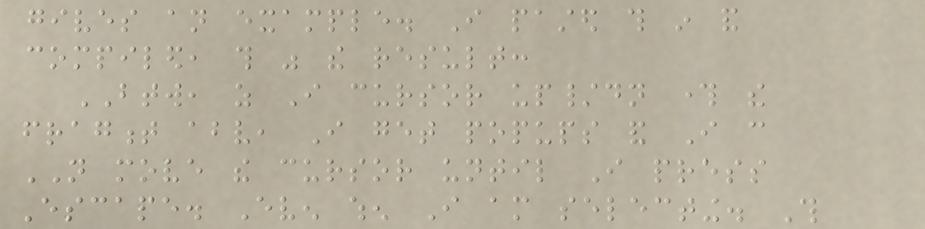gives an example. I pasted this in and
compiled, this was the result:
BTW, as I cursor up/dn through the
fragment above, I get popups and I can
NOT move the cursor until I press
Escape. Even when I am selecting. This
